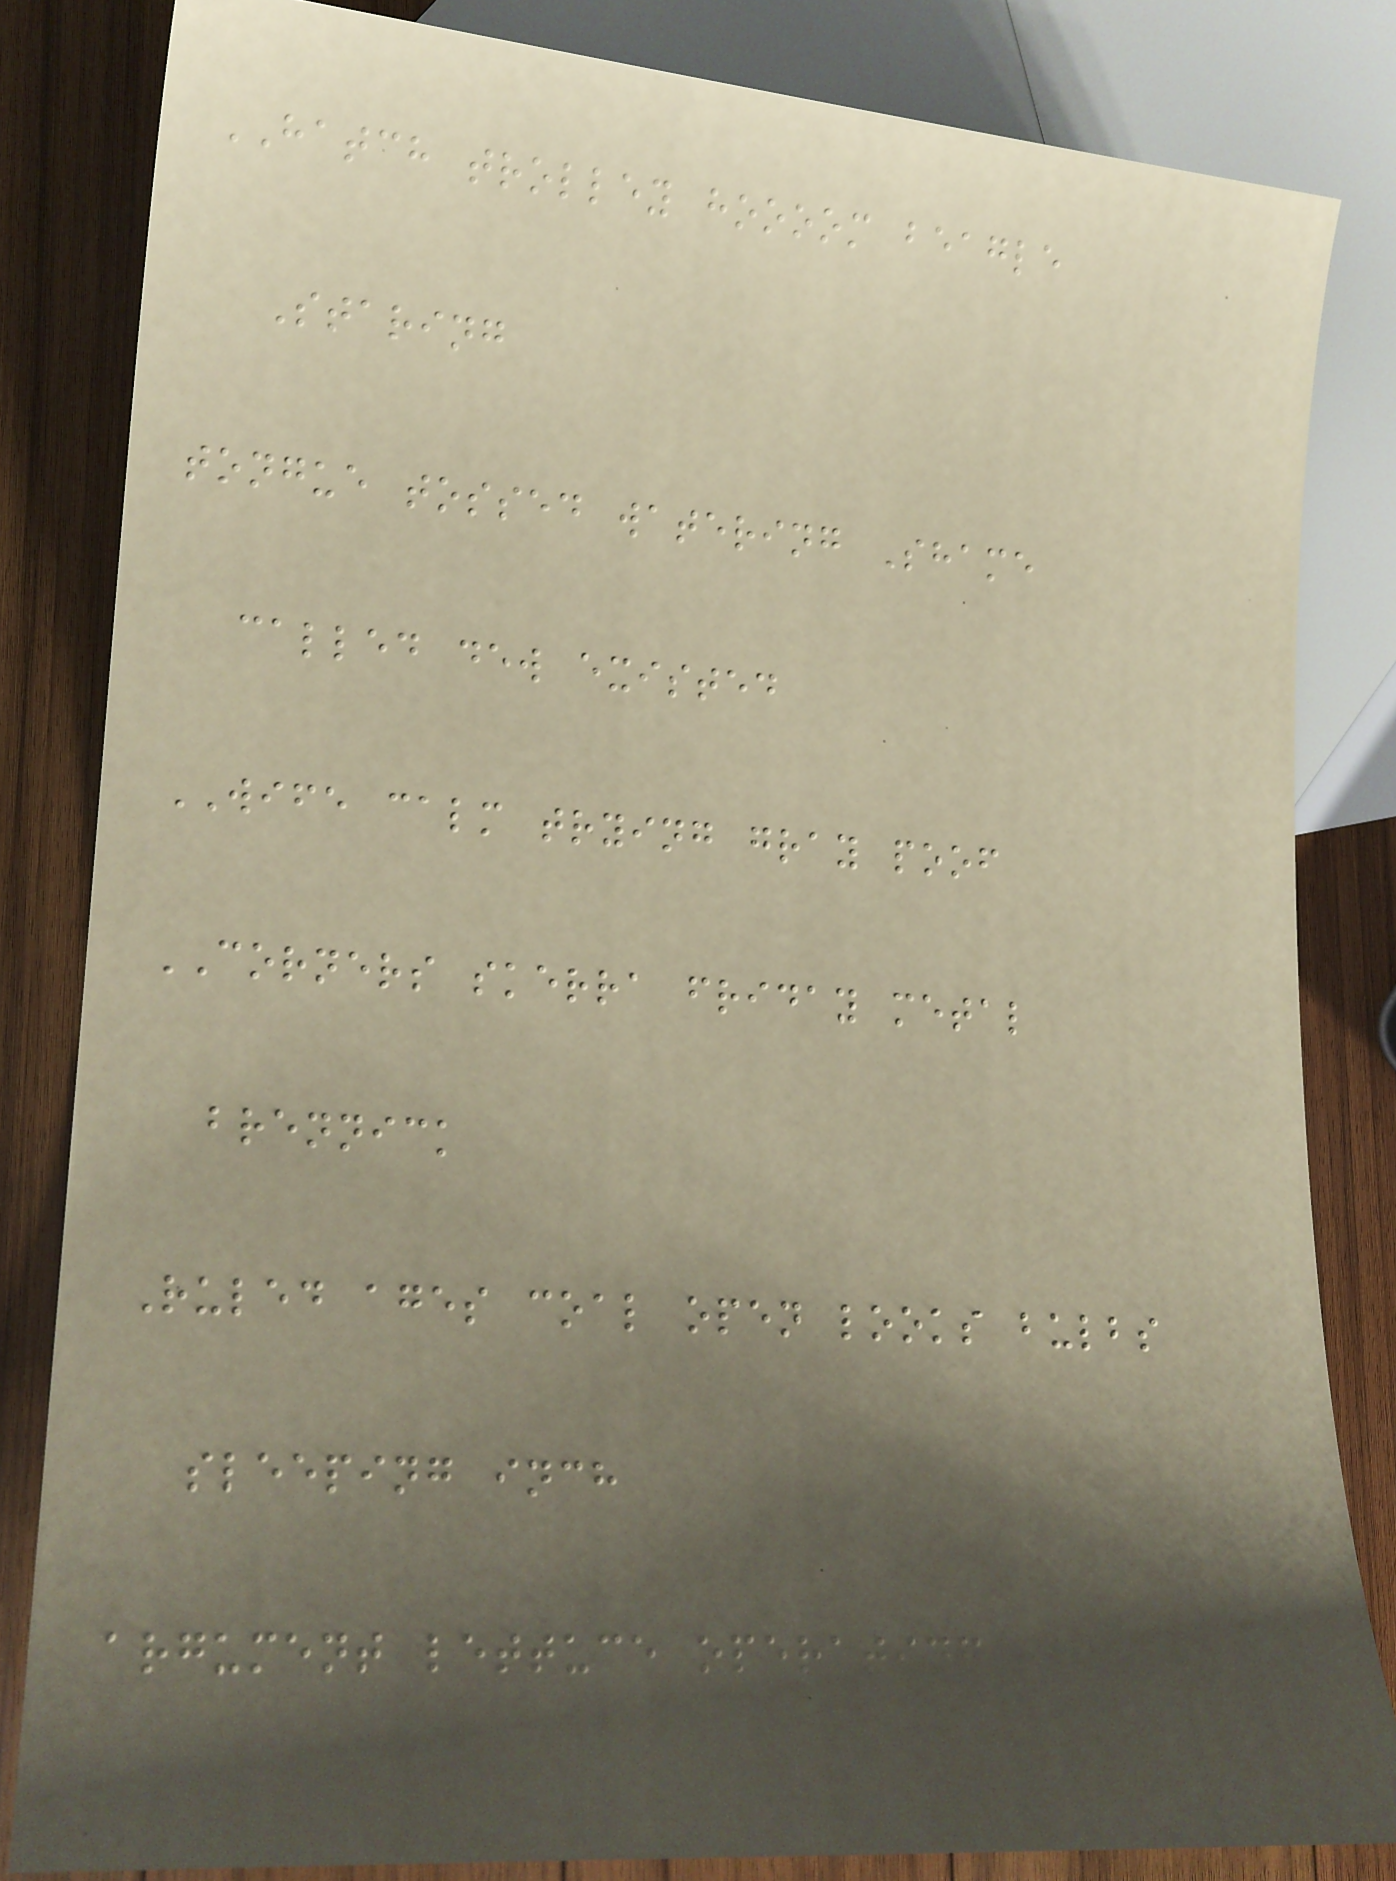HATCH trolley hoooom beagle
Staring
tongue tossed watering Shame
called dew existed
WIFE calm trying gray poof
CORNERS skerra friday metal
brennick
Ruled ages coal open looks bulbs
sleeping inch
argument lettuce operating
